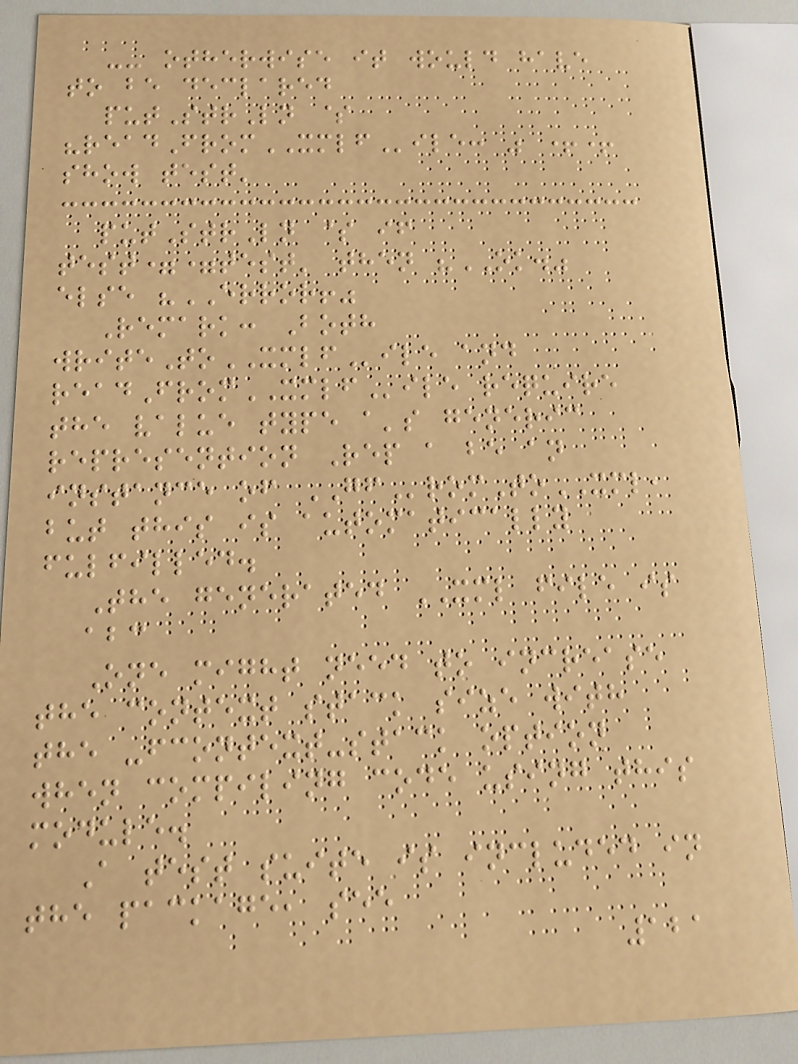-- otherwise it would have
to be declared
putStrLn $
"readFromXMLFile: " ++
show test'
putStrLn $ if
test==test' then "OK."
else "ERROR!"
Remark: Both
writeToXMLFile and
readFromXMLFile require
the value type a's generic
represention Rep a be an
instance of GFromToXML,
but this is automatically
fulfilled.
The generated XML file is
abc
One might need to increase
the context stack size with
the -fcontext-stack option
when compiling code using this
module.
A test suite is included in
the package, see
121
